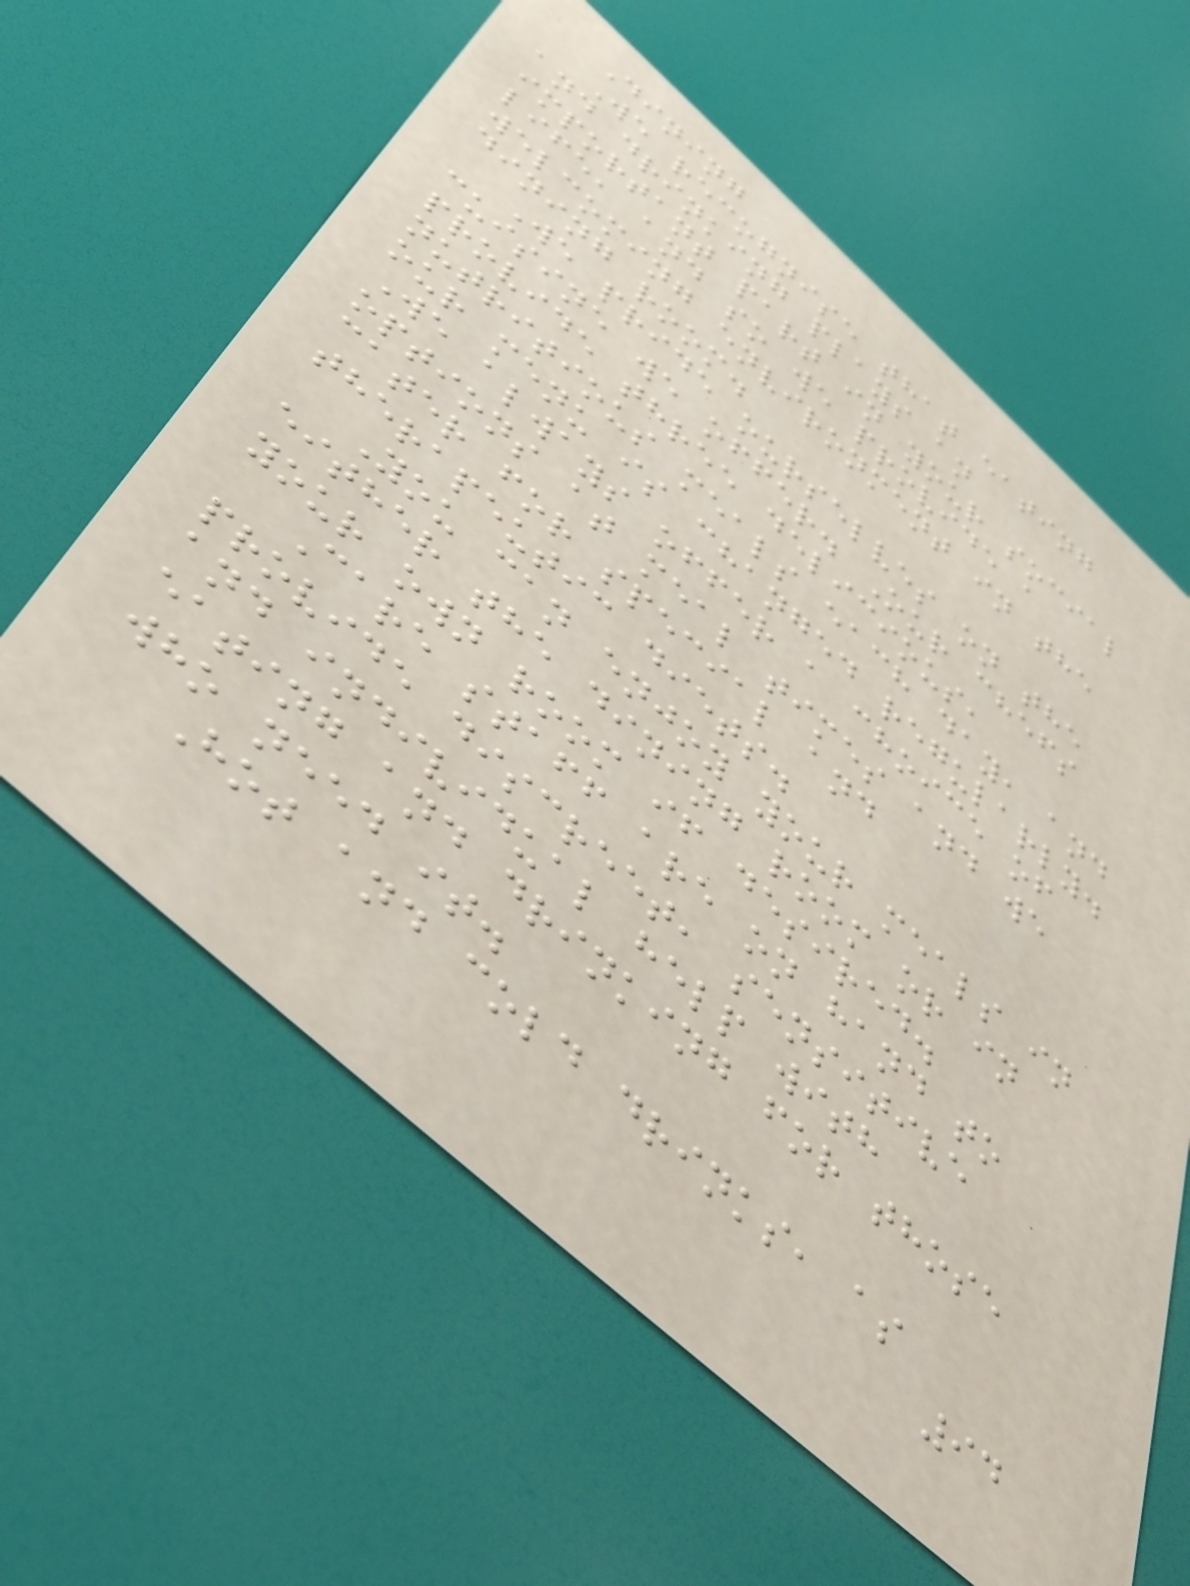Dining
We recognise that eating
and drinking plays an
important part in your social
life, and so we provide a
welcoming environment in the
dining room.
We pride ourselves on the
cuisine we offer. Our chefs
provide three delicious,
nutritious meals each day, and
our menu is changed regularly.
We always offer a choice of
options at meal times and we
cater for special and
therapeutic diets.
You can enjoy your meals in
either the dining room or in
your own room if desired.
Care staff are on hand to
provide discreet, sensitive
and individual help with
eating and drinking for those
who need it.
Hot and cold drinks, as
94
